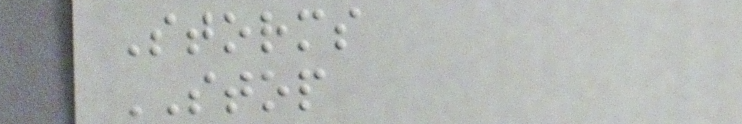Storms
STOP
